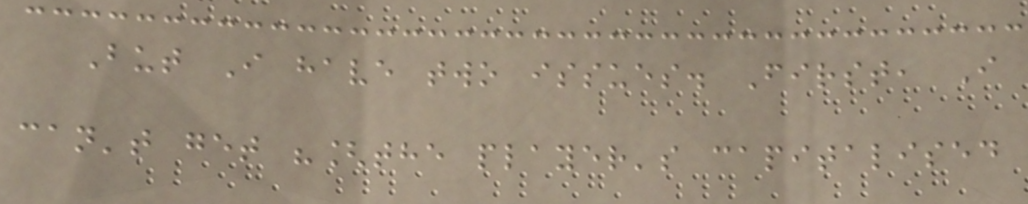But I have two issues. First, I
can't get "[the player's capitalised
